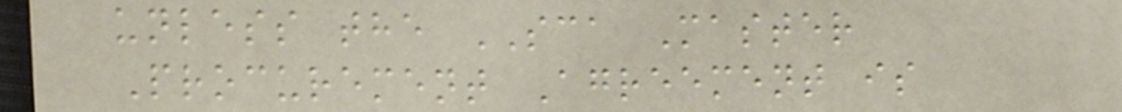unless the SCA Master
Procurement Agreement is
